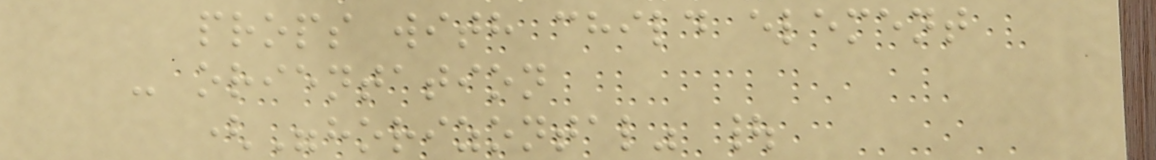props with child element
- orientation
("horizontal" |
